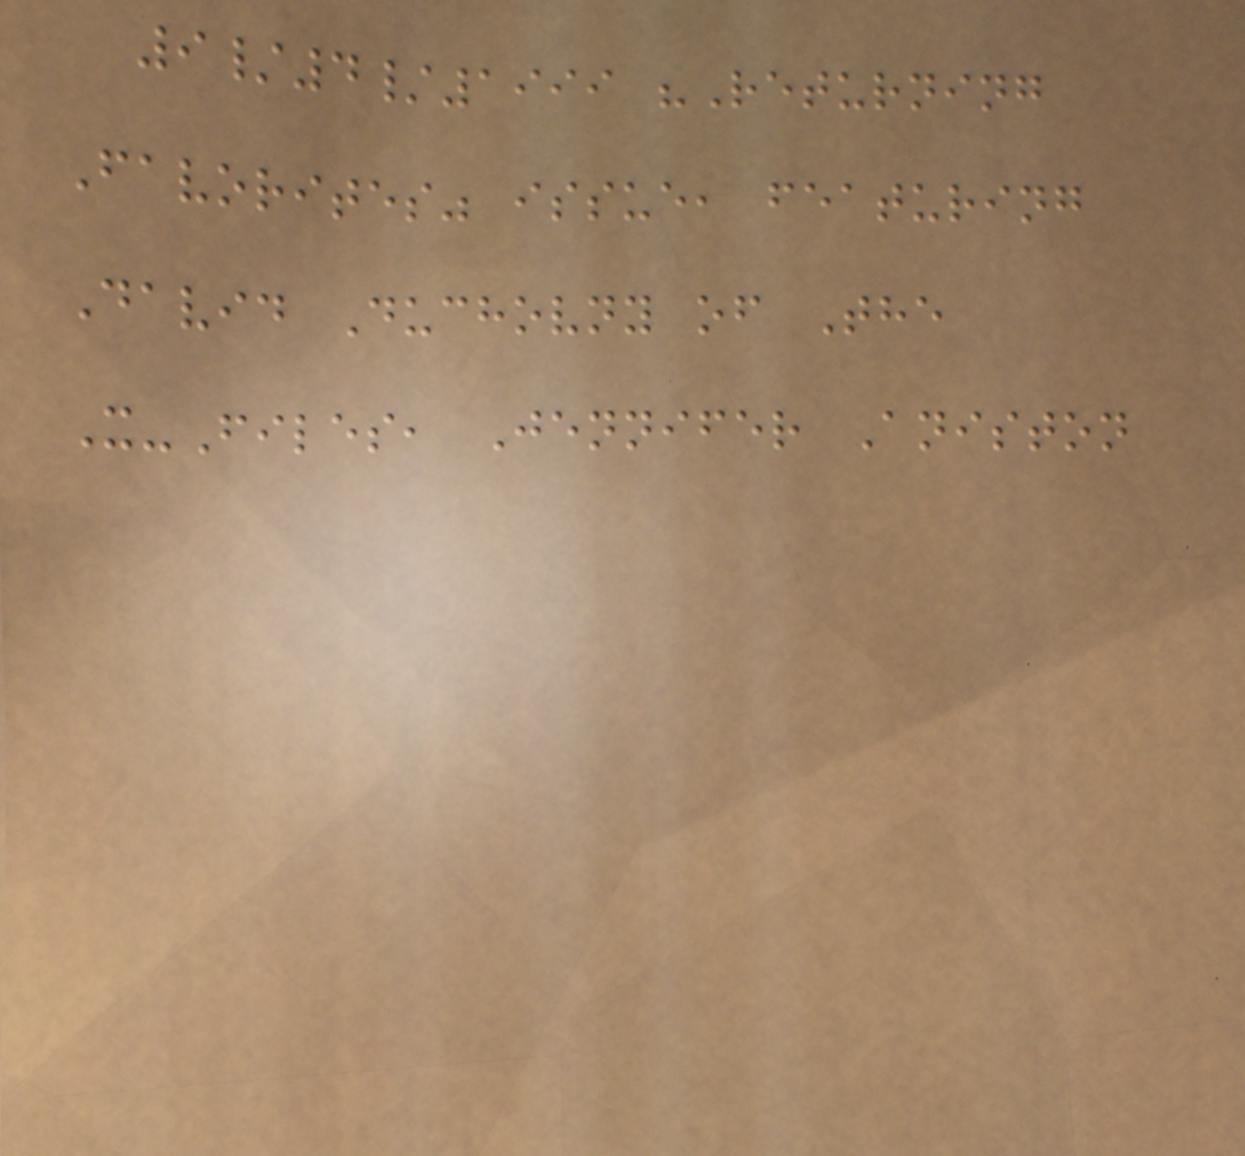9/4/1999 "Returning
Favorites" issue, featuring
David Duchovny of The
X-Files, Jennifer Aniston
